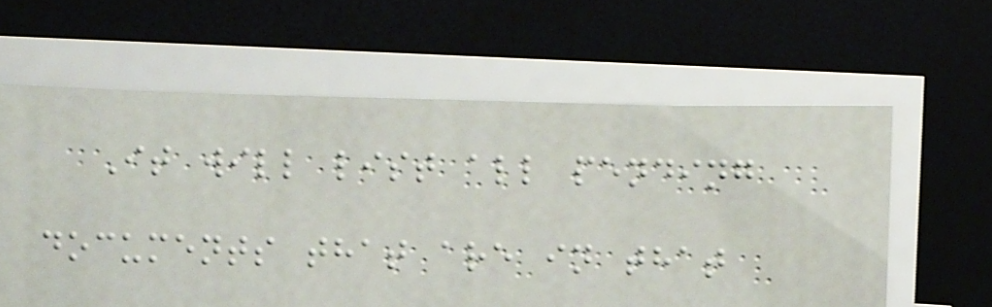It will list all pending
documents that are in that
